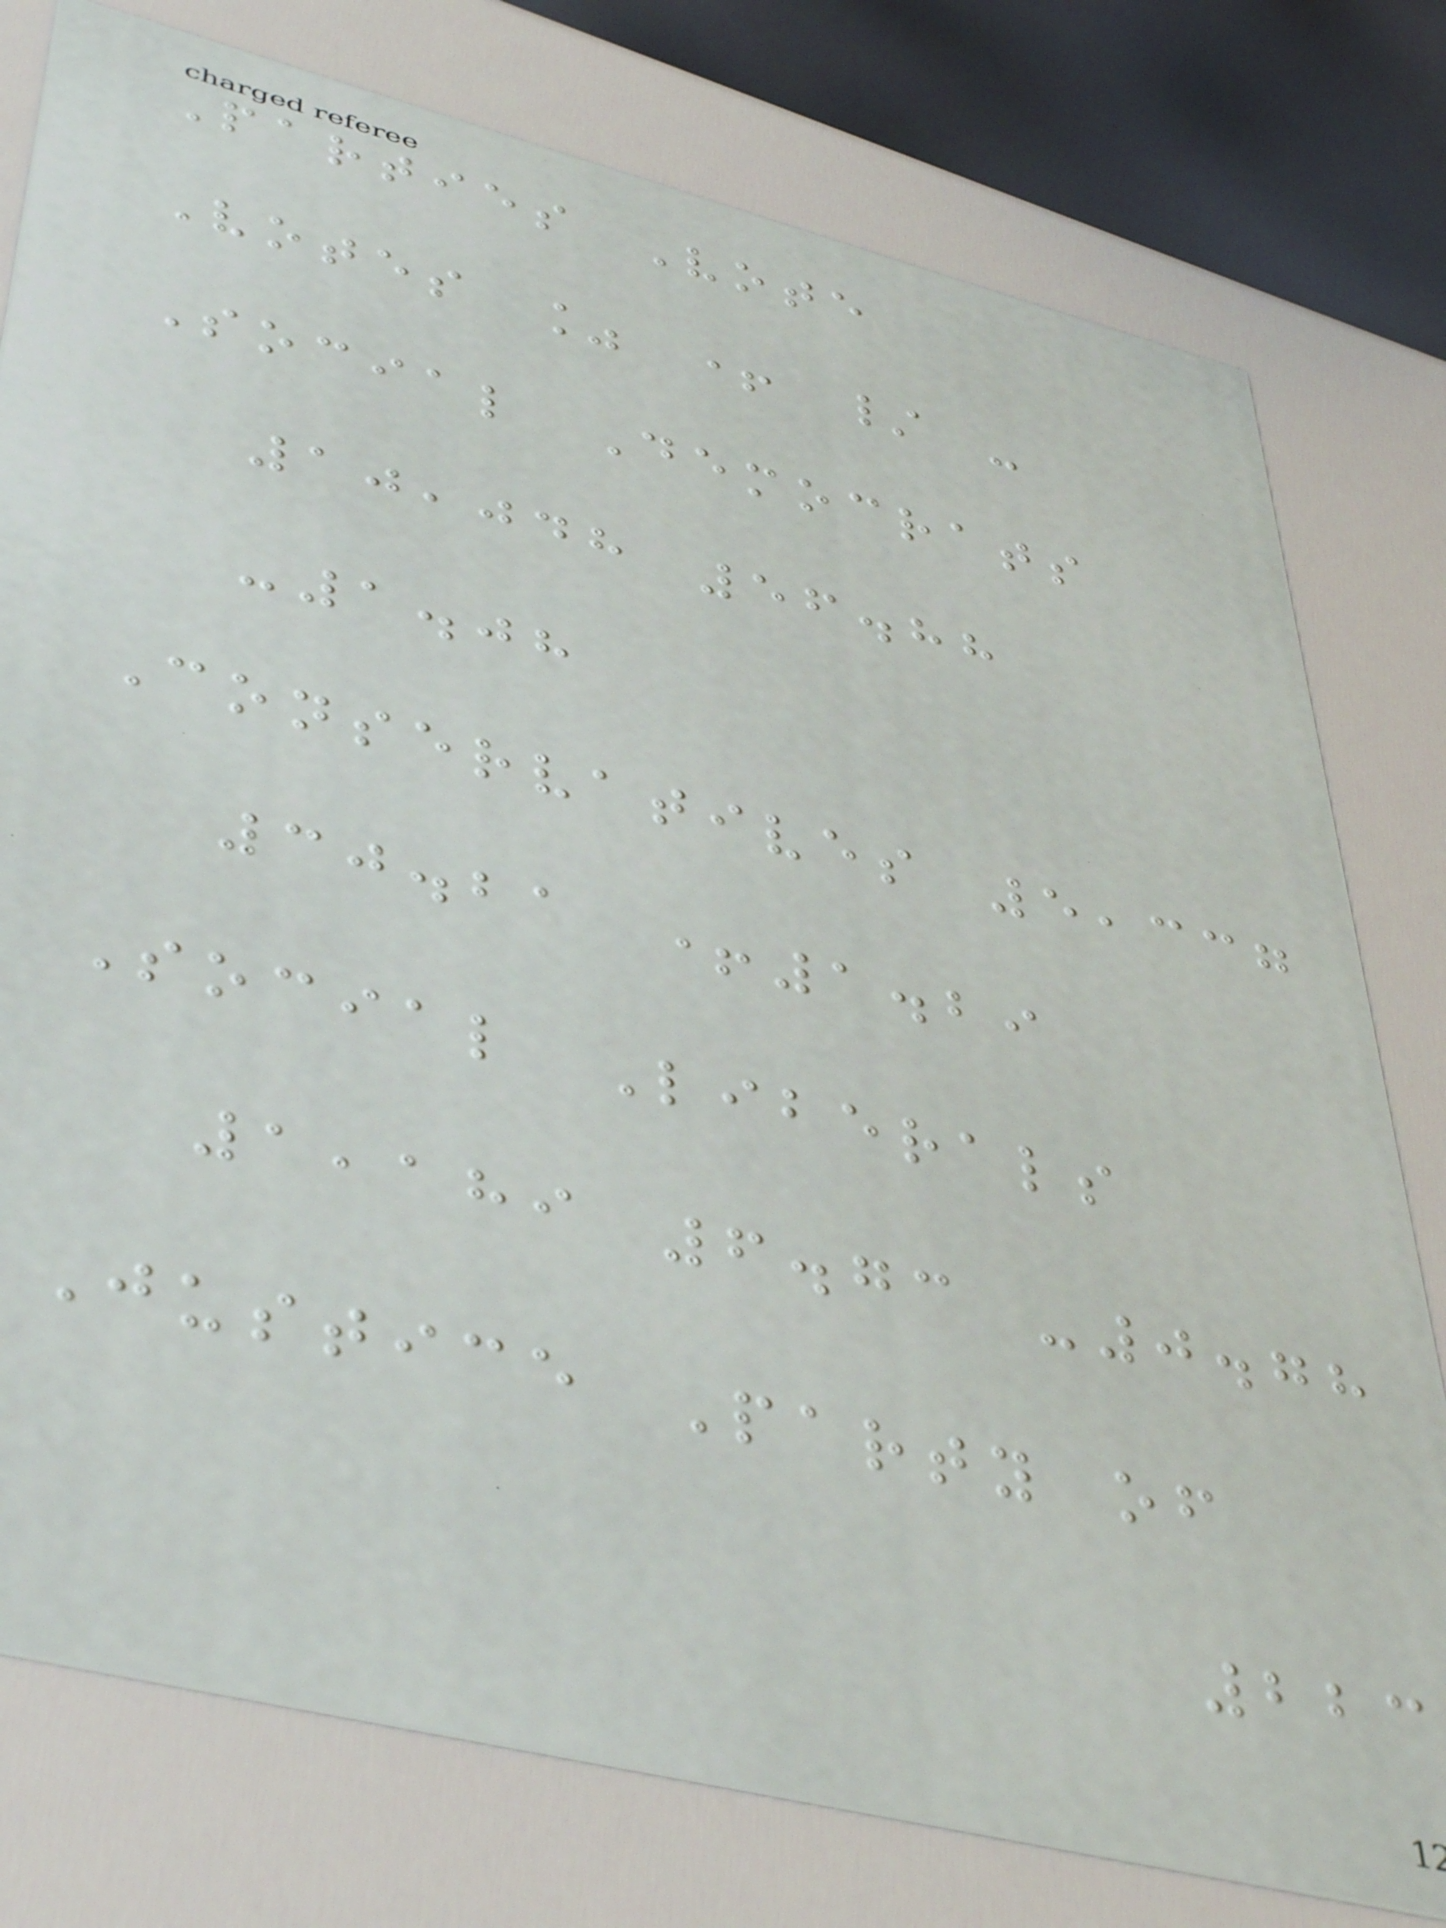Parties Vote
Votes % + / -
Social Democrats
10,048 56.88
-1.08
Conservatives 5,337
30.21 +1.29
Social Liberals
1,189 6.73 -0.78
Justice Party of
223
